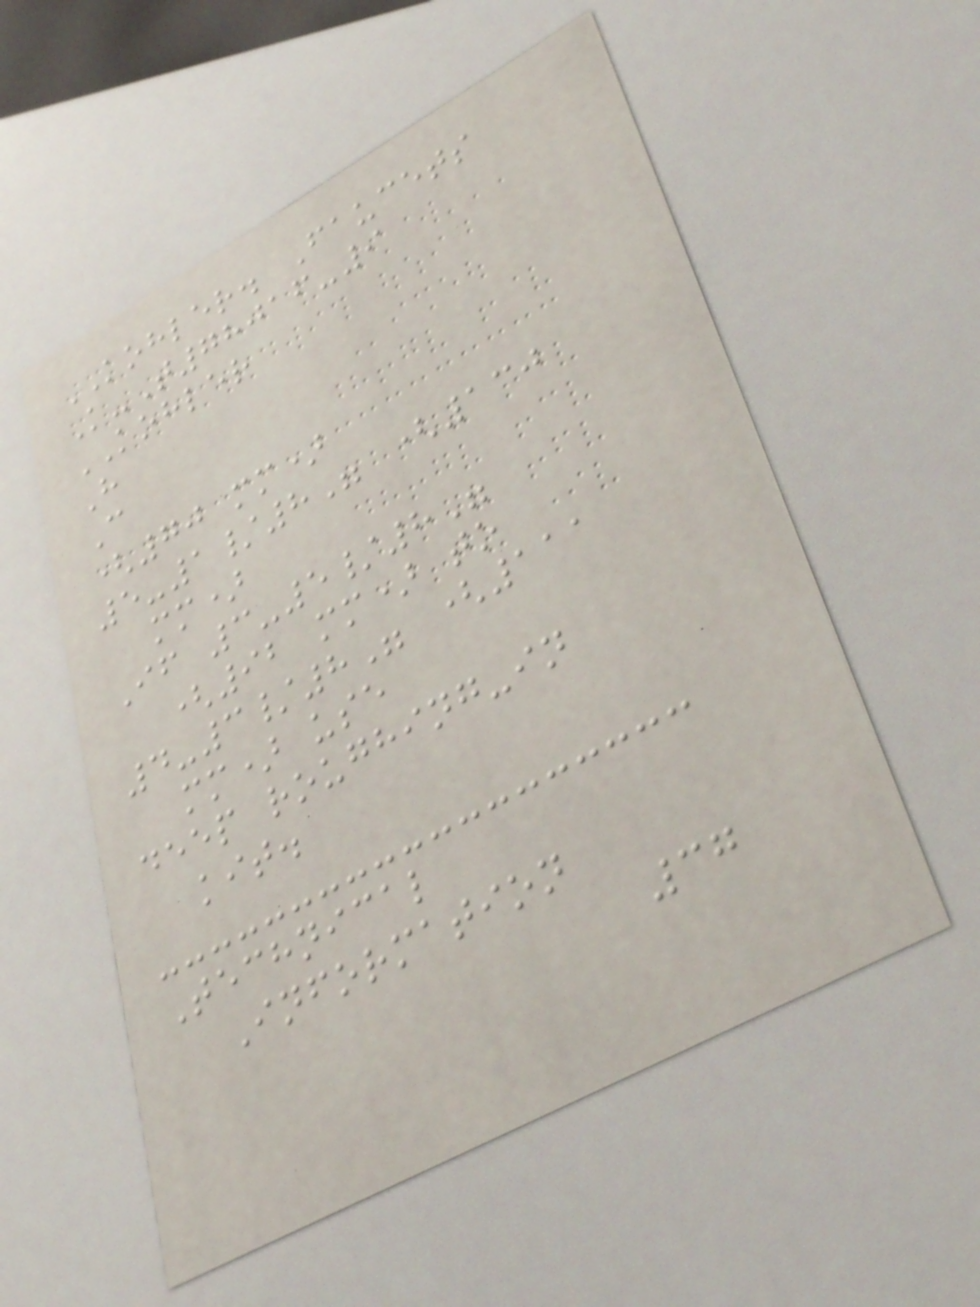KOHLER. Faucets
K-T78016-9
KOHLER
H
C
(70 mm)
5-1/8" (130
mm)
If 3-5/8"
(92 mm) to
4-3/8" (111
mm) use
deep roughing-in
kit.
Technical
Information
37
